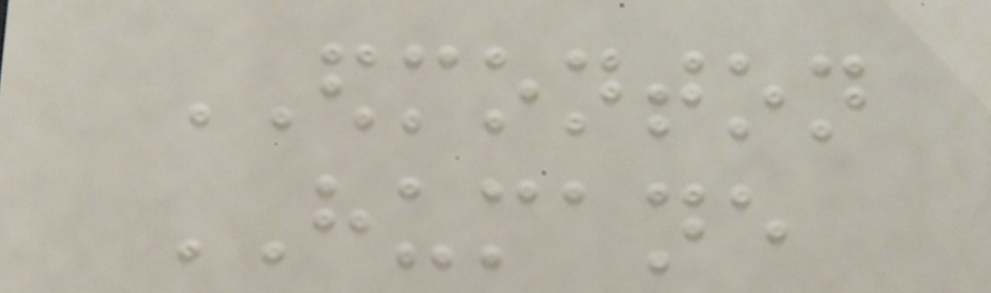EDMONTON
HUMANE
